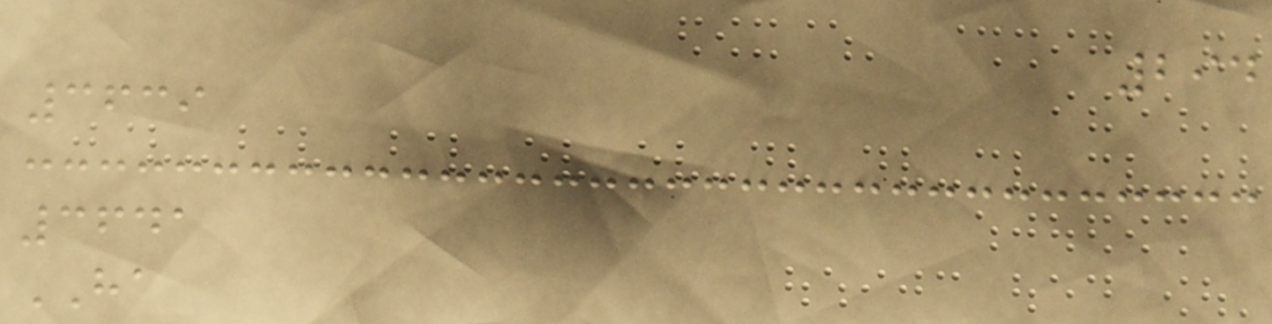294
3639
3641
HA
